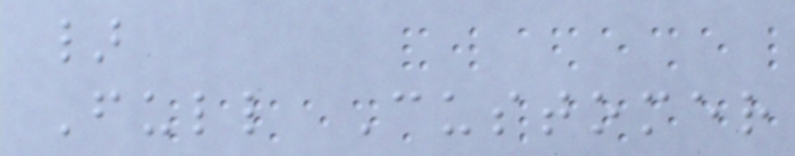}
Full Customer
